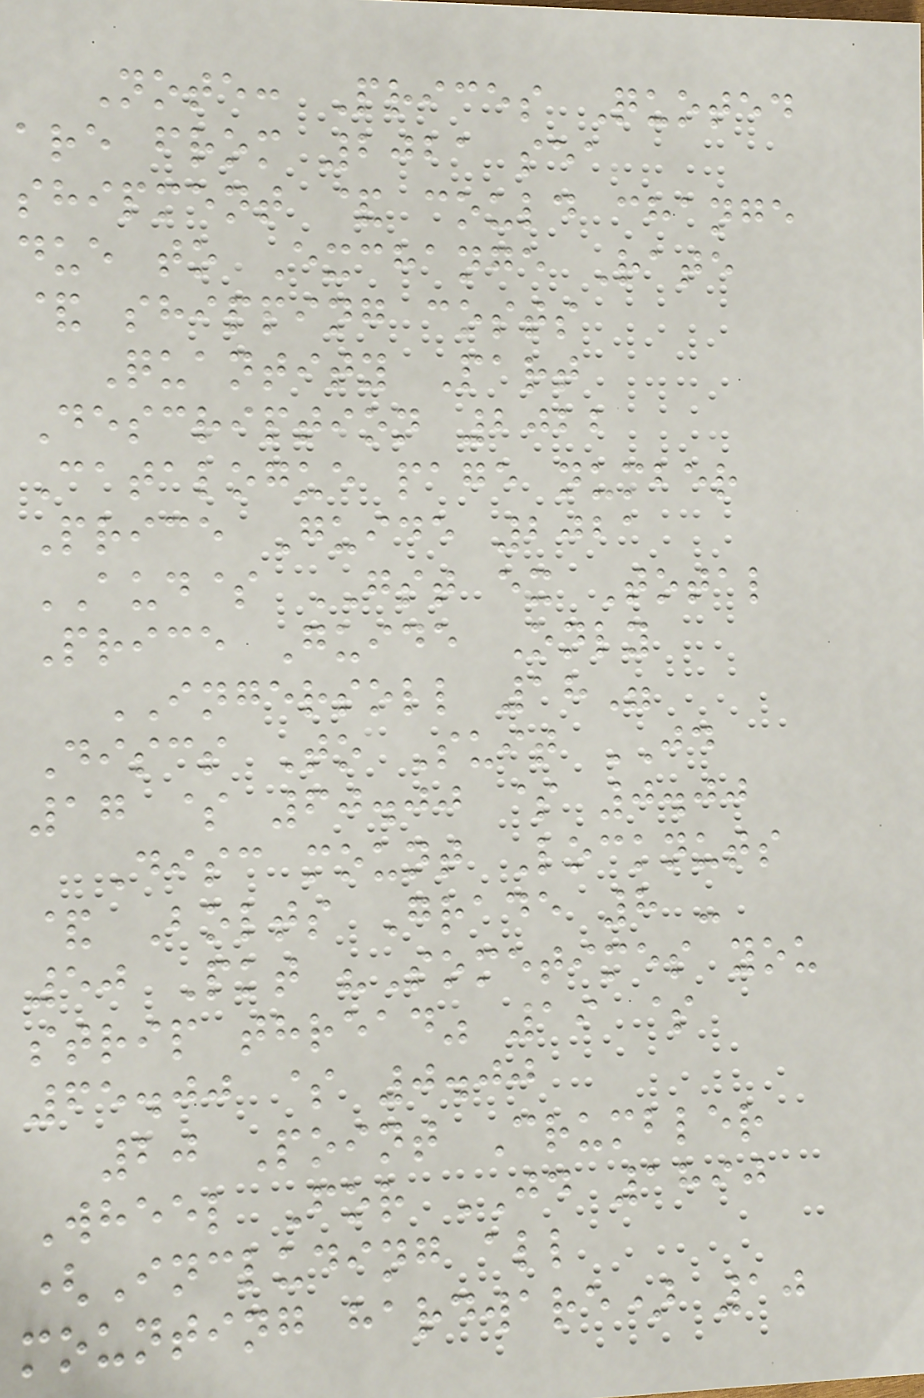Note: Prices Quoted
are from 2021 sea
shipment & could change
due to Exchange Rate
& shipping costs
Quantity Part
Description 2022
Catalogue page number
Price Guide 2021
AUD$ GST ex Total
Price Guide Only
INGERSOLL 18"
Discs To Suit JD
17 $ 60.00 $ 0.00
Disc mount Locknuts
& Bolts Grade 8 -
50 Pkt "Sometimes you
strip thread" 19 $
65.00 $ 0.00
20 Point Crumbler
Wheel For JD 1890
(Including all
mounting hardware) 10
